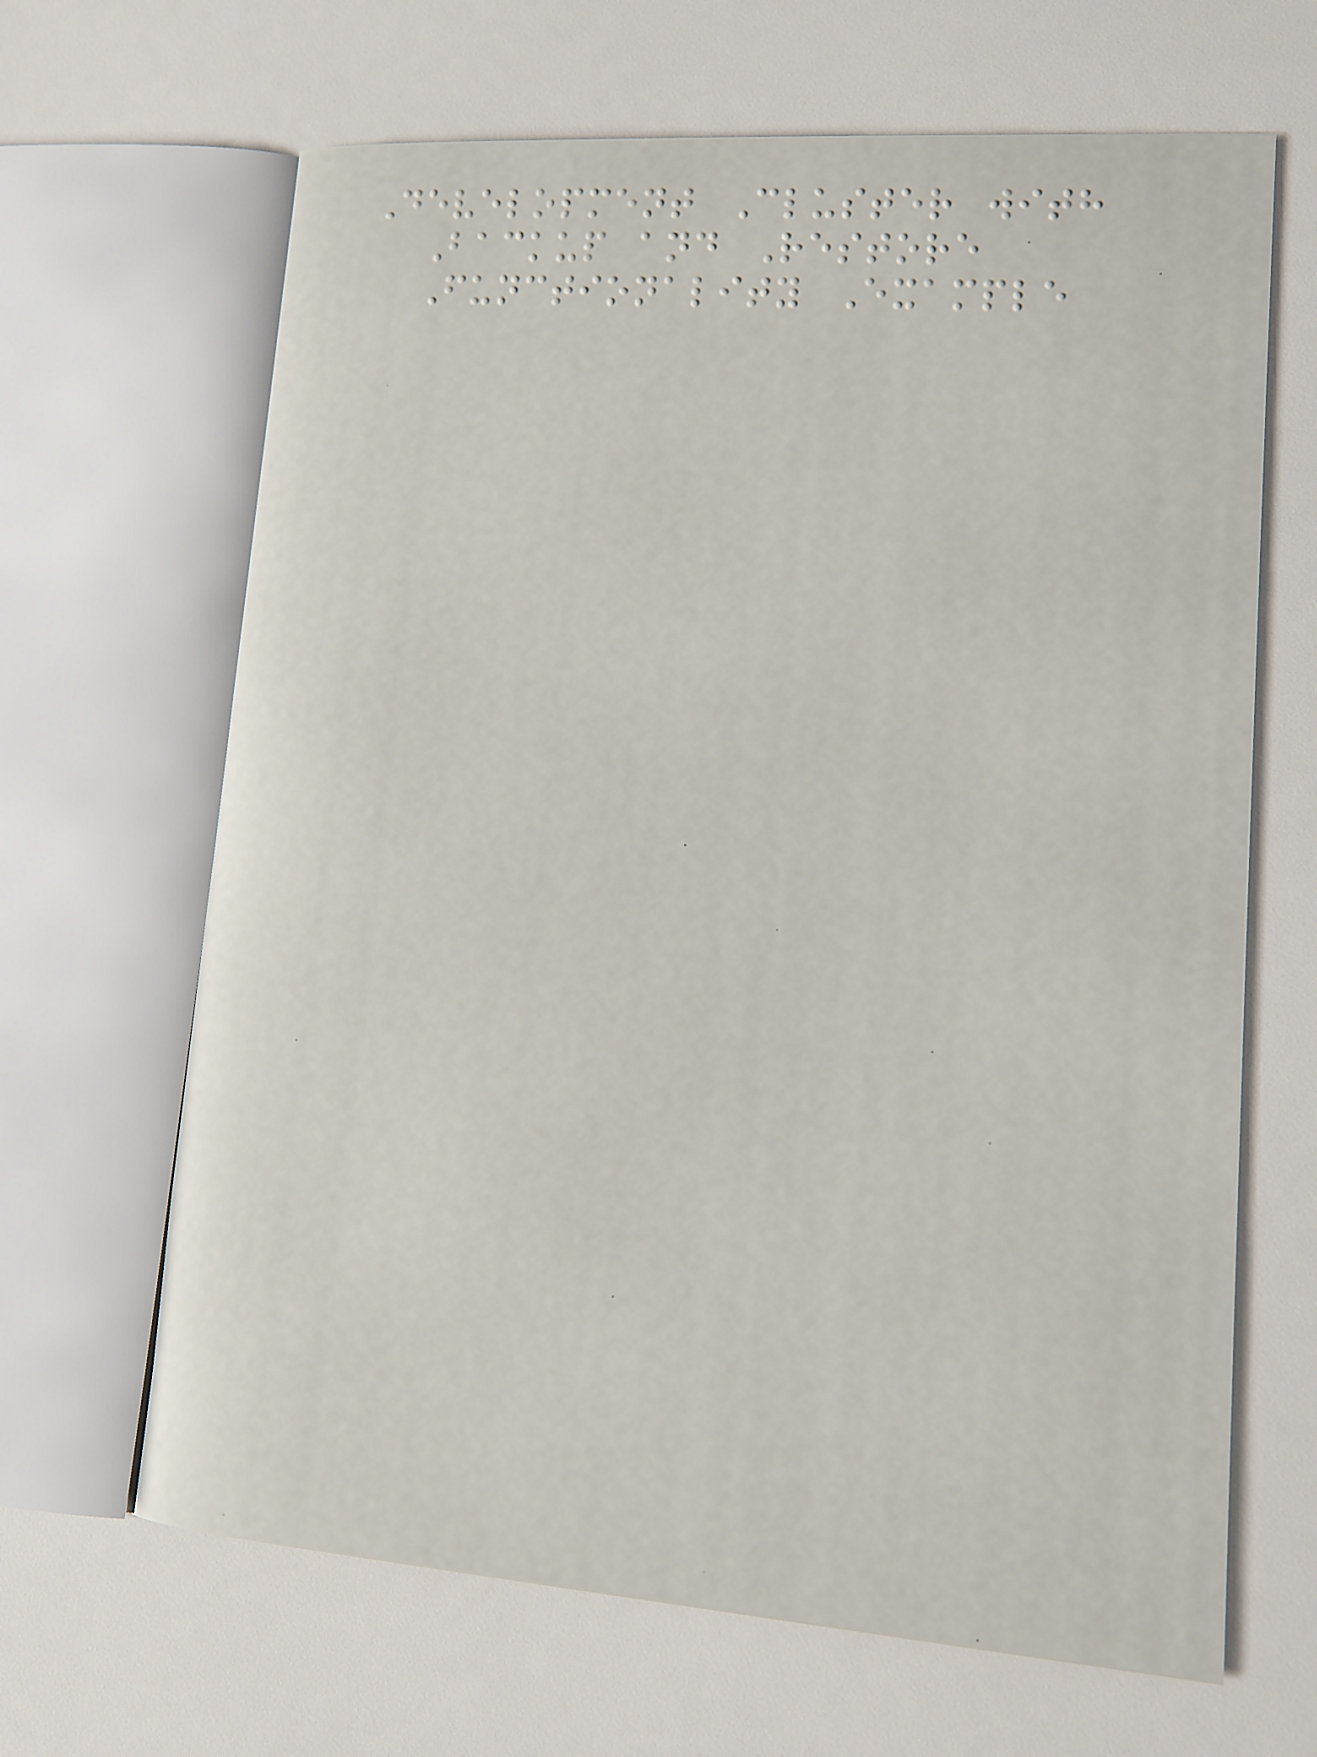Development Cluster with
Backup and Restore
Functionality Example
